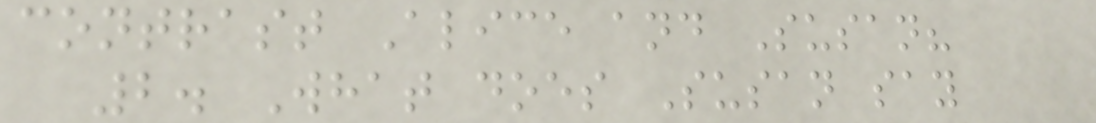contrast Alice and Susan?
2. What does Susan say
